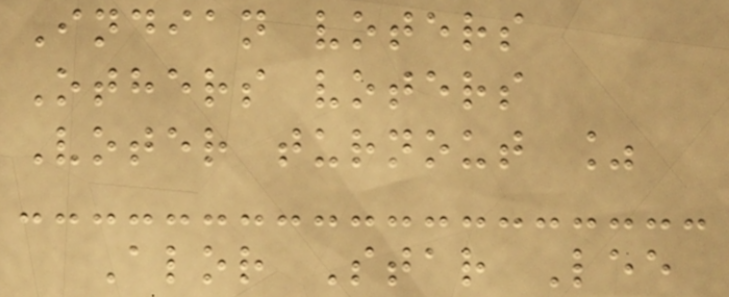Indian voters
Others voters
Voter turnout %
Alor Star Lee
